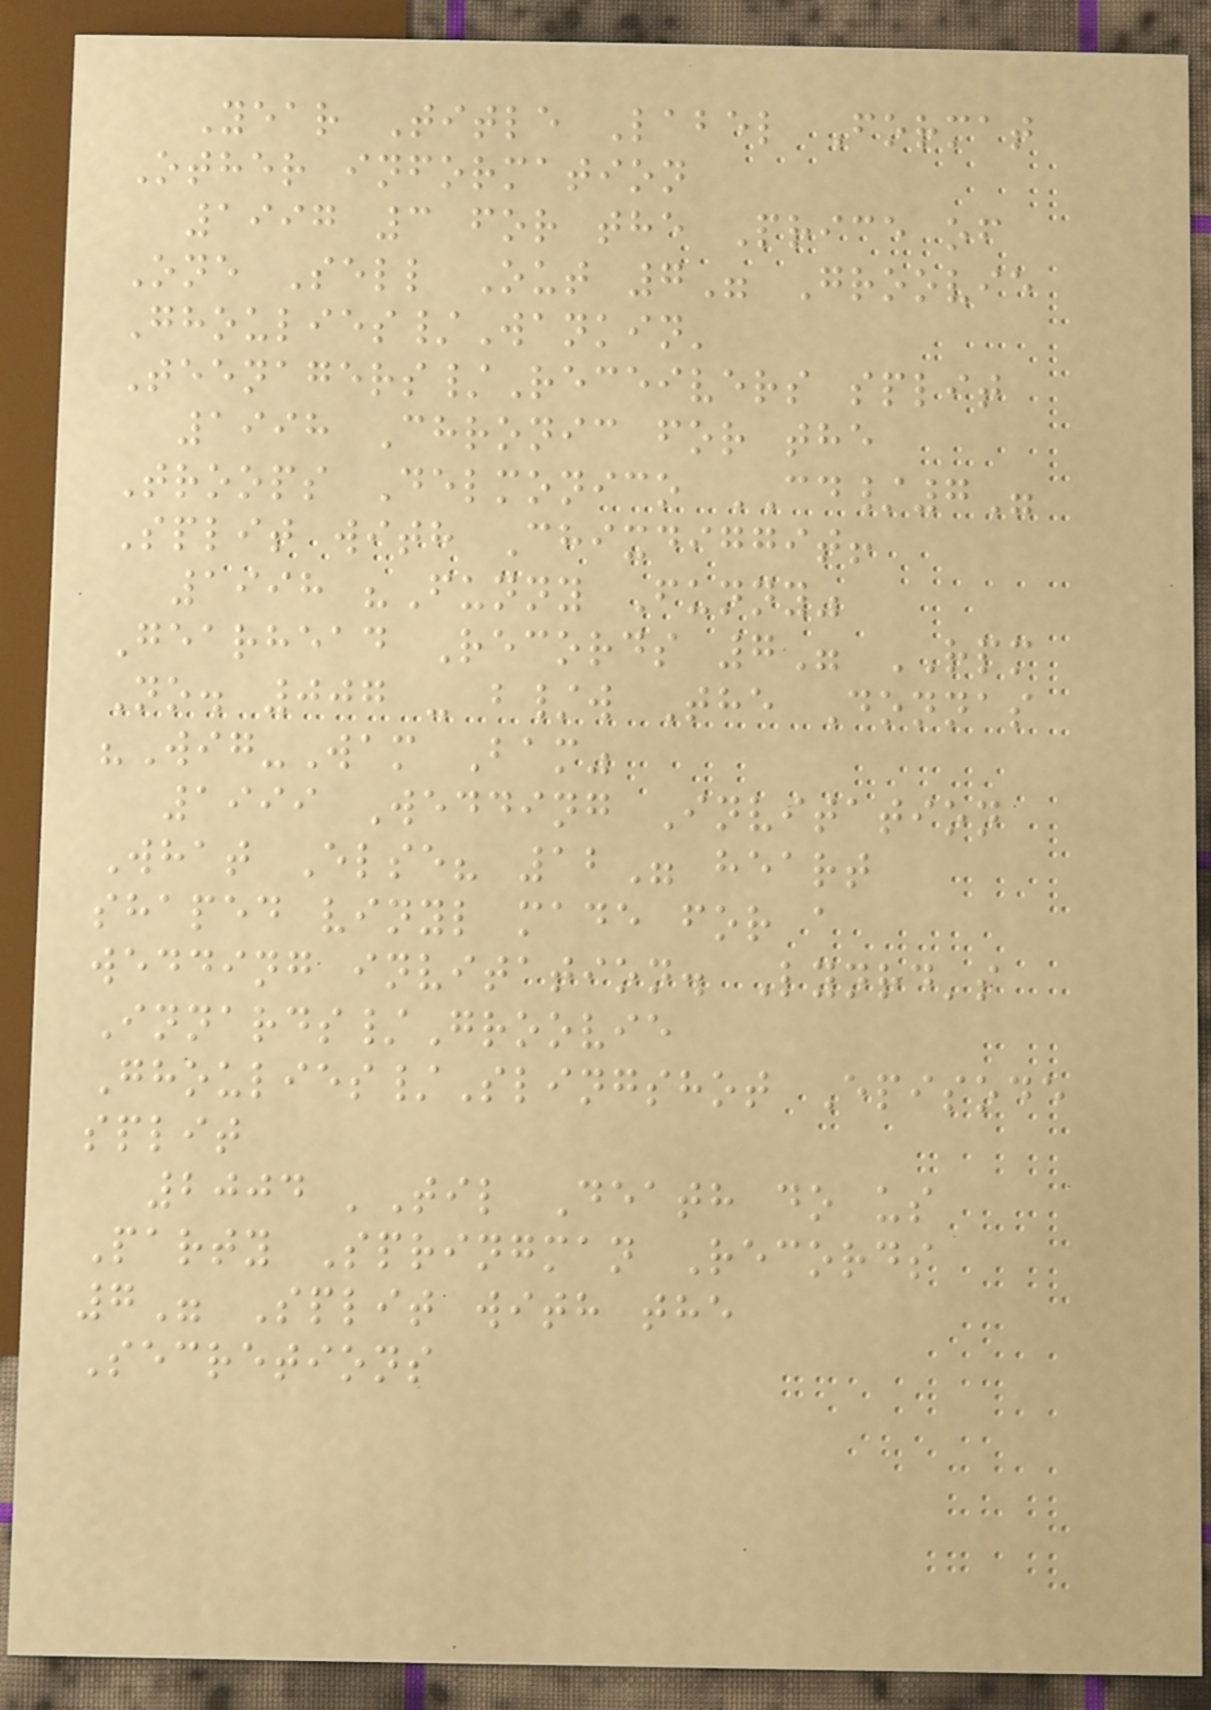Year Title Label Format
Other information
1997 3 for the Price of
One Sell Out 7" Groovie
Ghoulies/Wankin'
Teenagers/Receivers split
1998 Chronic for the
Troops Delmonico CD/7"
Split with Chixdiggit!
1998 "Funny Funny"
Gearhead Records 7" RPM
No. 007 - b/w The Donnas
"Wig-Wam Bam"
1999 Wedding Invitation
What Else? 12" heart
shaped vinyl made for a
wedding invitation. Lynrd's
Innards/Groovie
Ghoulies/Slingshot Episode
split
2004 'Til Death do us
Party Springman Records
7" Split with the
Secretions
